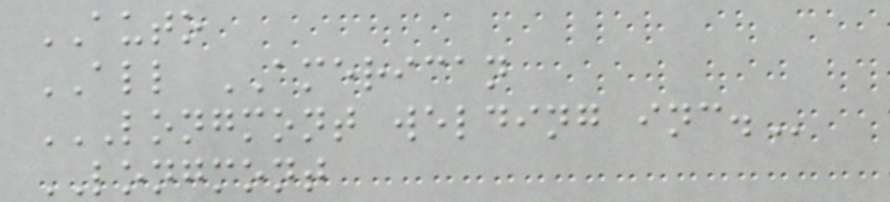AUTO
ALL AMERICAN
LONGMONT WELDING INC.
LONGMONT
